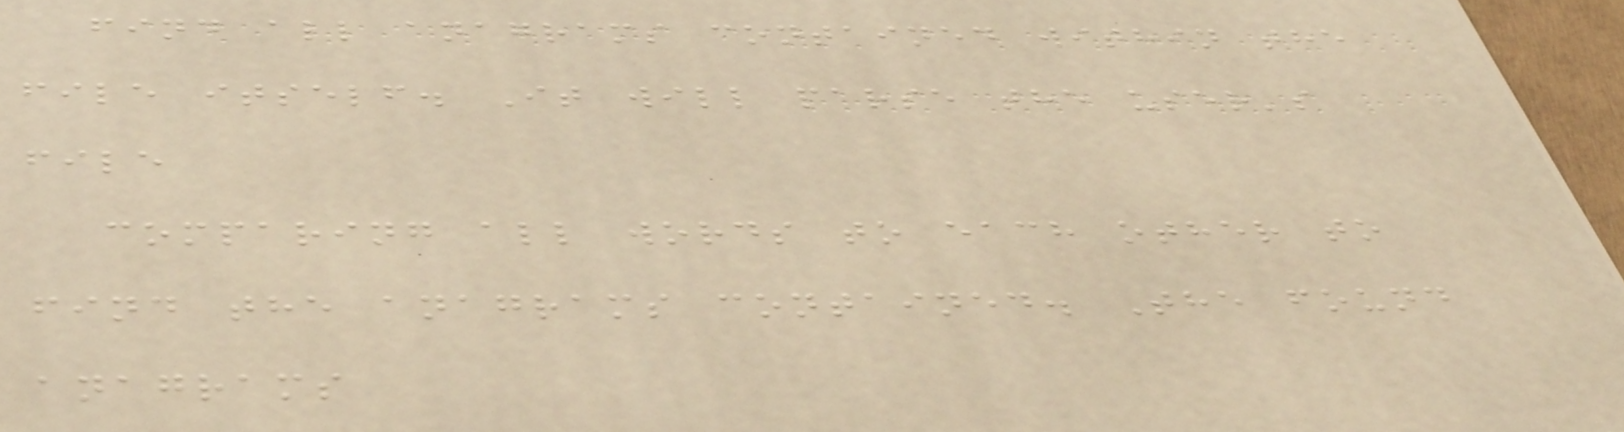find all anagrams contained within the
file itself. It will parse the user's
file
comparing all words to each other to
find the anagrams contained. The found
anagrams
